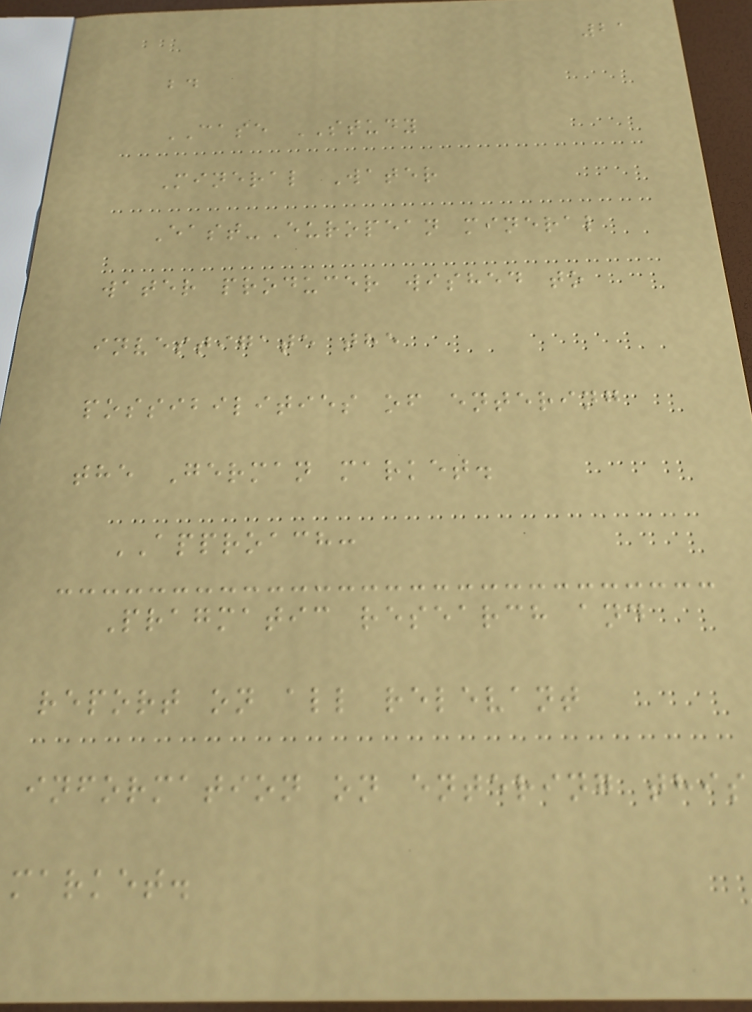21
bd
CASE STUDY
Mineral Water
East-European mineral
water producer wished to
investigate the
possibilities of entering
the German market.
APPROACH:
Pragmatic research and
report on all relevant
information on entering this
market.
